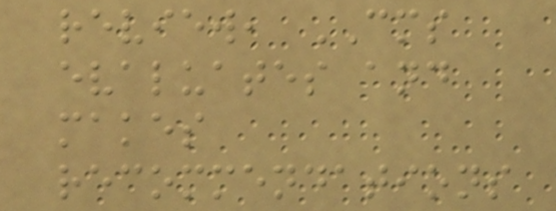review, CMS
evaluates and
makes
recommendations
